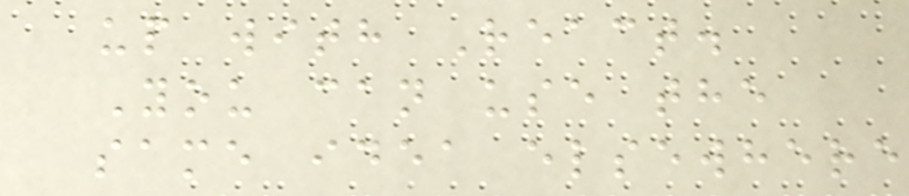up with React.
You can use the
same idea elsewhere
